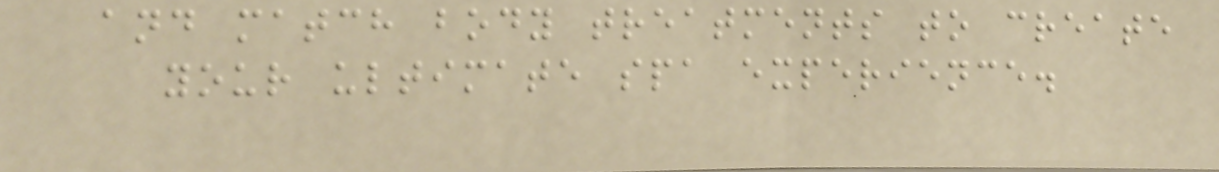and match body treatments to create
your ultimate spa experience.
